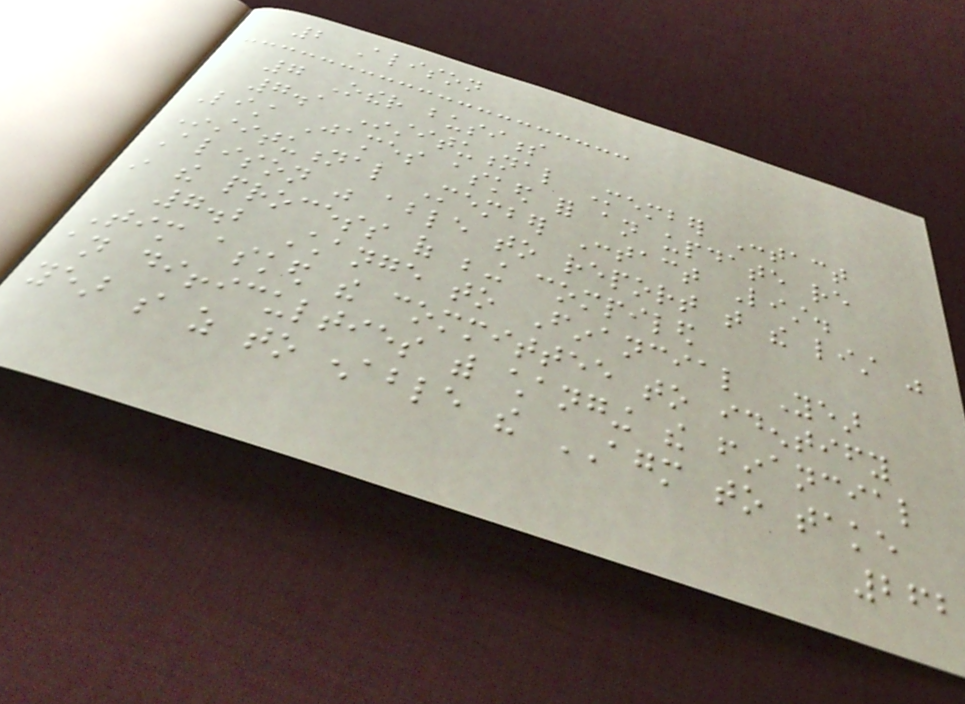2 Alison
7 Other business
7.1 Institutional Member Contact
List James asked for an update re
Institutional Member Contact List.
Alison was able to report that the list was
in the process of being compiled
7.2 Change to Financial Year
Tim asked the committee to identify
an difficulties with changing the financial
year so as to enable the AGM to take
262
